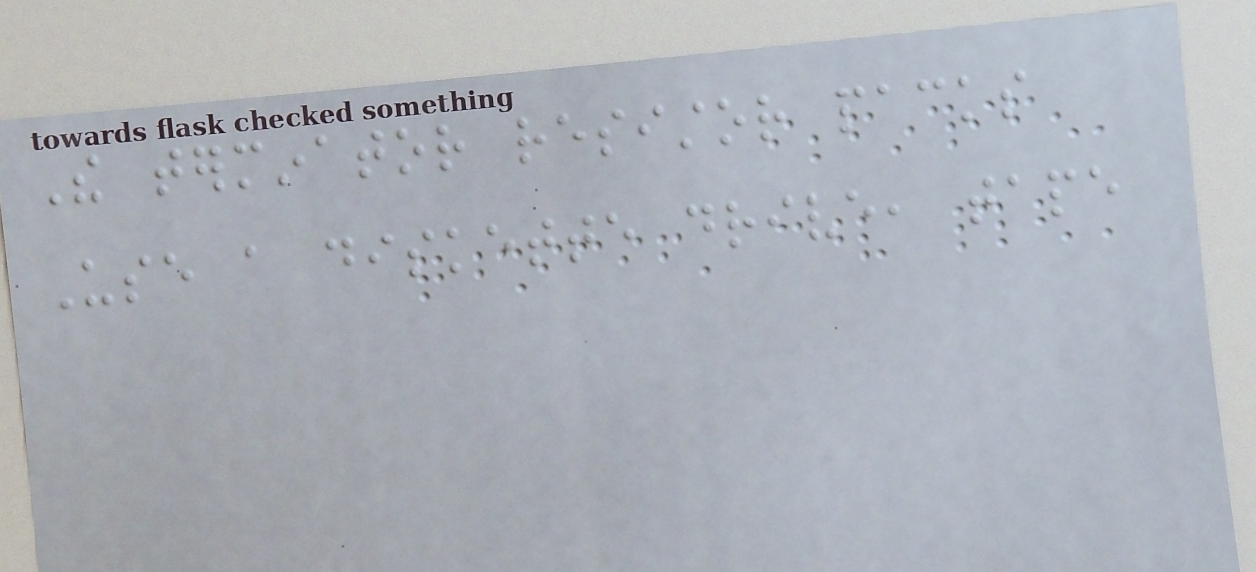The terminator resistor packs
Use a diskette drive, tape
